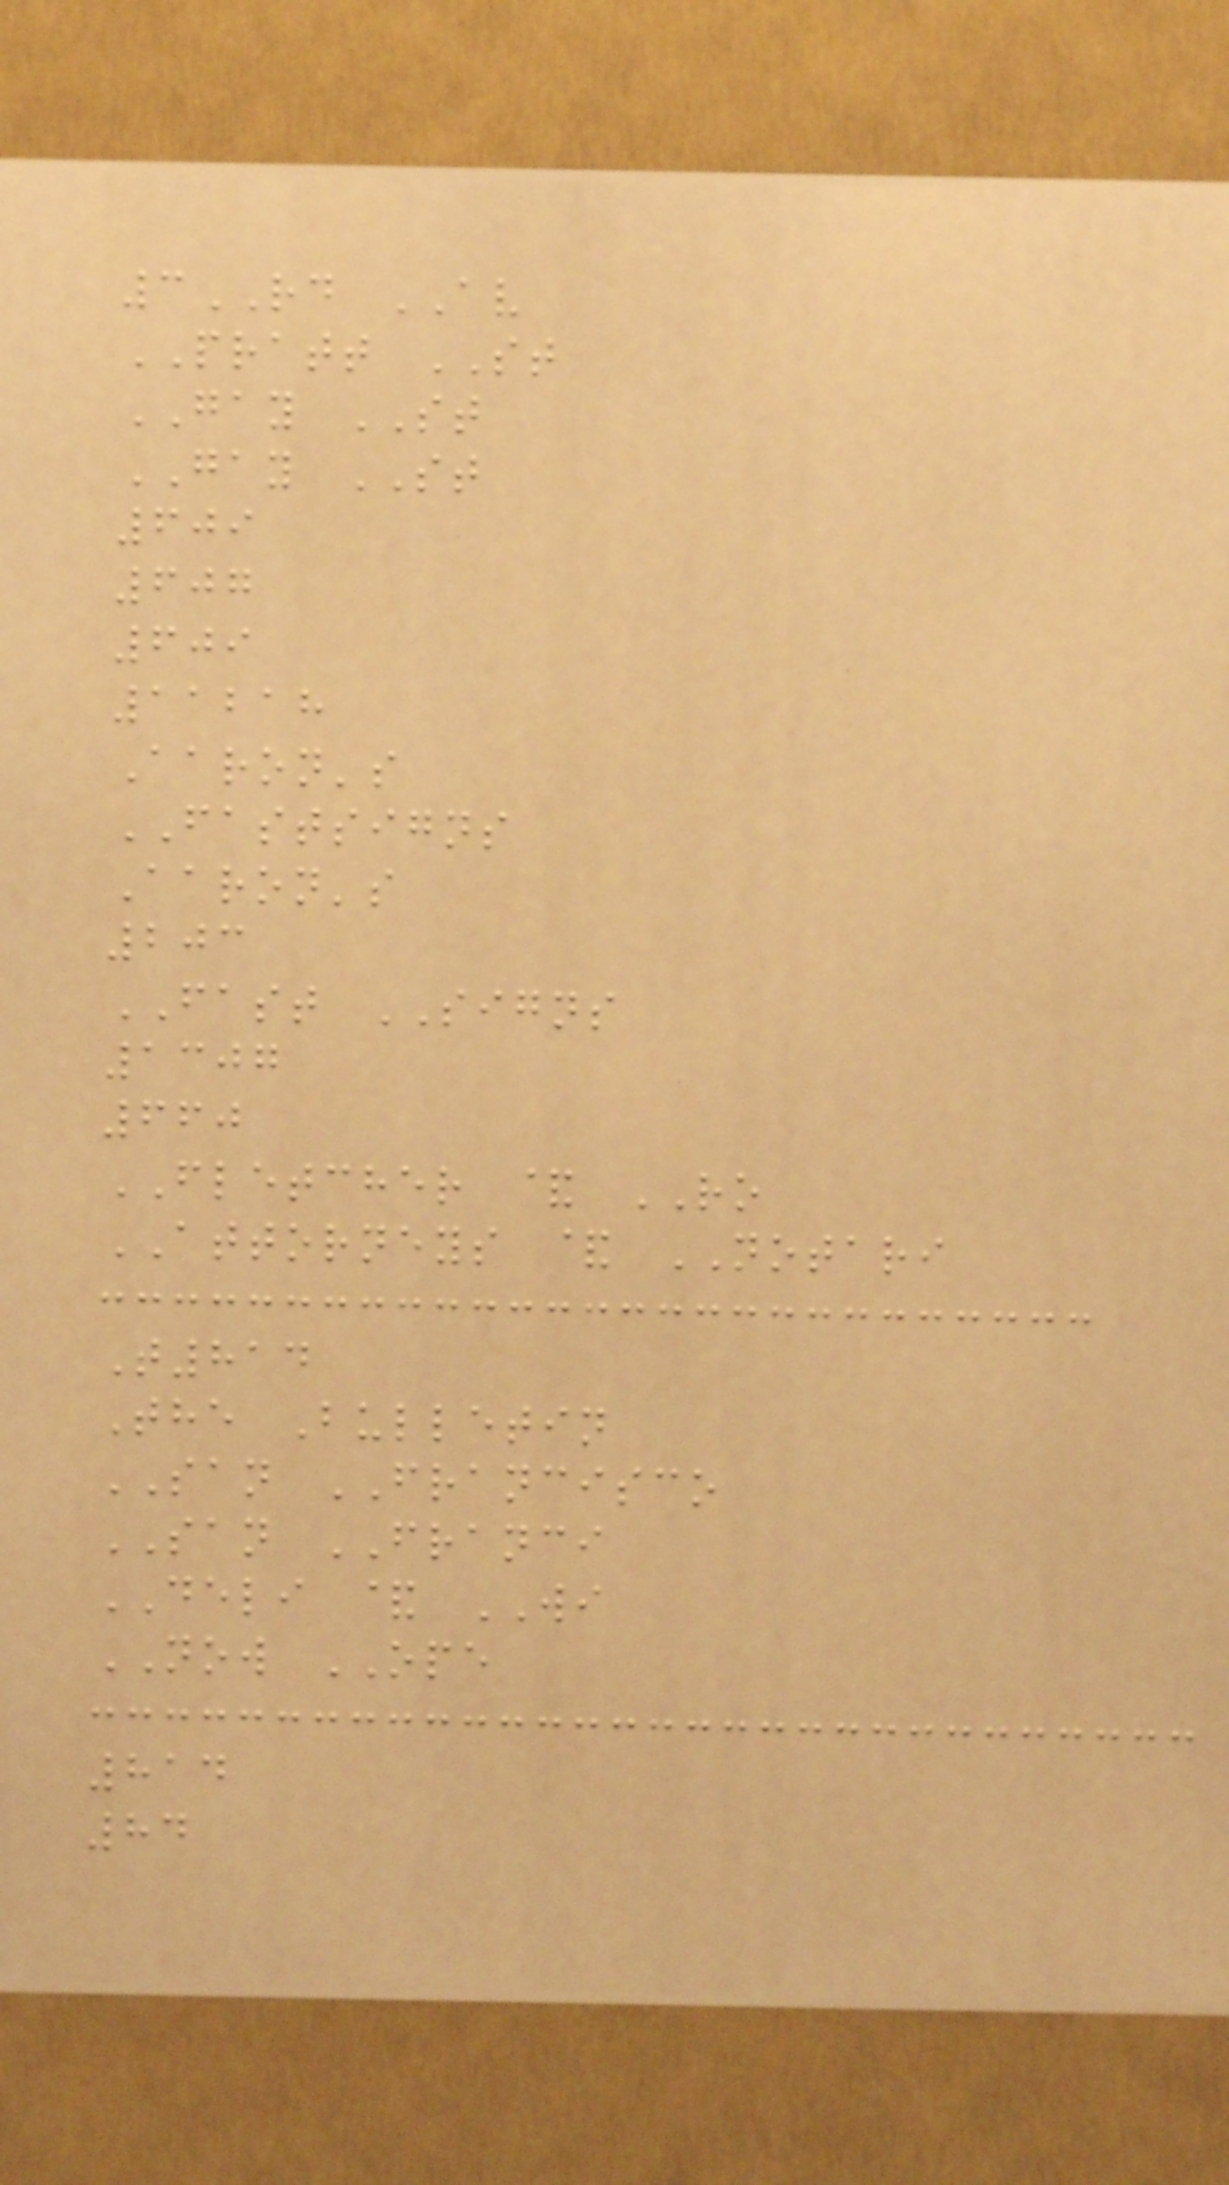3RD AV
PRATT ST
GAY ST
GAY ST
609
607
609
11218
Aaron's
FASTSIGNS
Aaron's
203
FAST SIGNS
1307
660
FLETCHER & RO
ATTORNEYS & NOTARI
T814
The Bulletin
SAN FRANCISCO
SAN FRANCI
DELI & WI
NOW OPE
814
84
